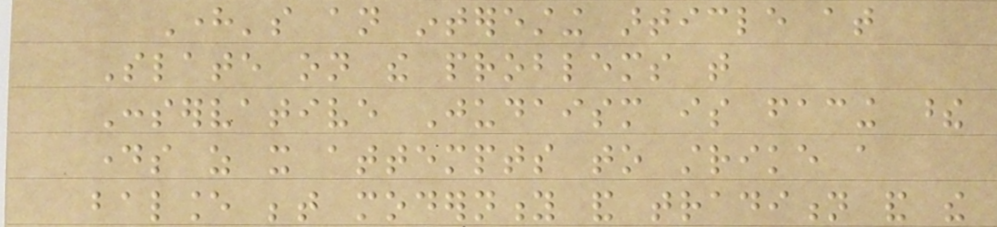Here's an interesting article at
Slate on the problems that
Conservative Judaism is facing these
days as it attempts to strike a
balance between modernity and tradition and the
